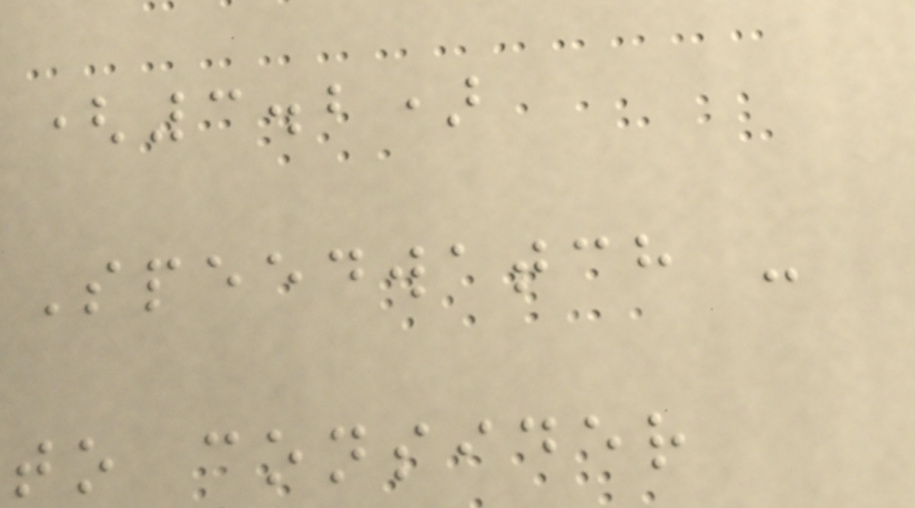(3.2)
Speedwatch -
to consider
